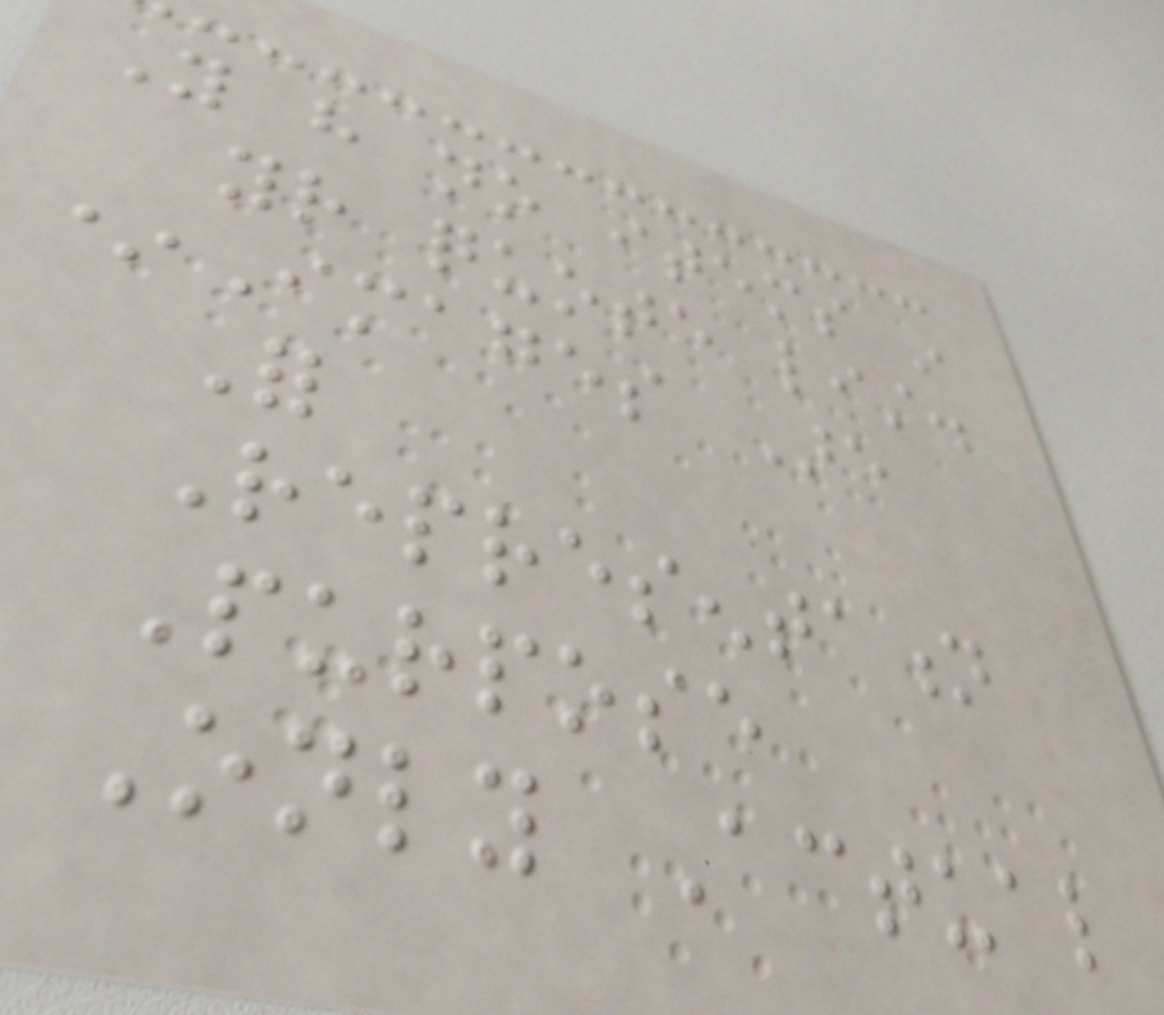You have no items in
your quote list.
*Images Are
For
Representation
Purpose
Only Actual
